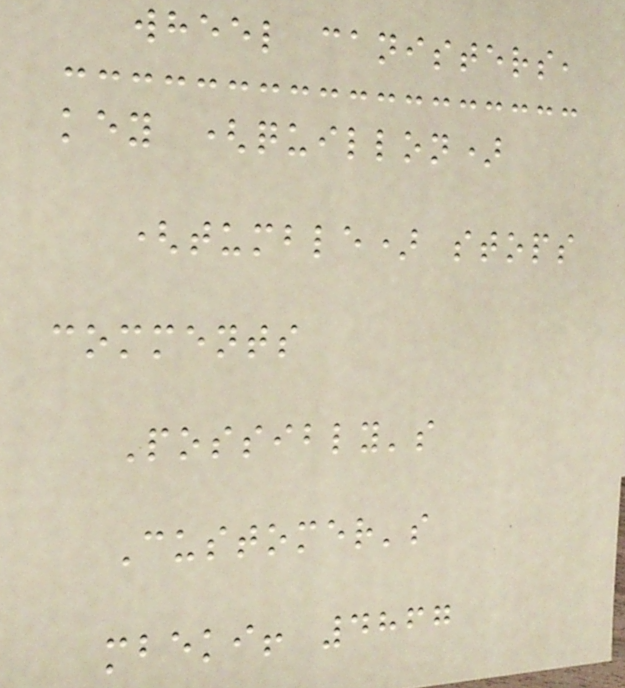wheel canisters,
key (quillon)
(tumble) stops
comments
Possibly's
Customer's
mbeki! 4867
